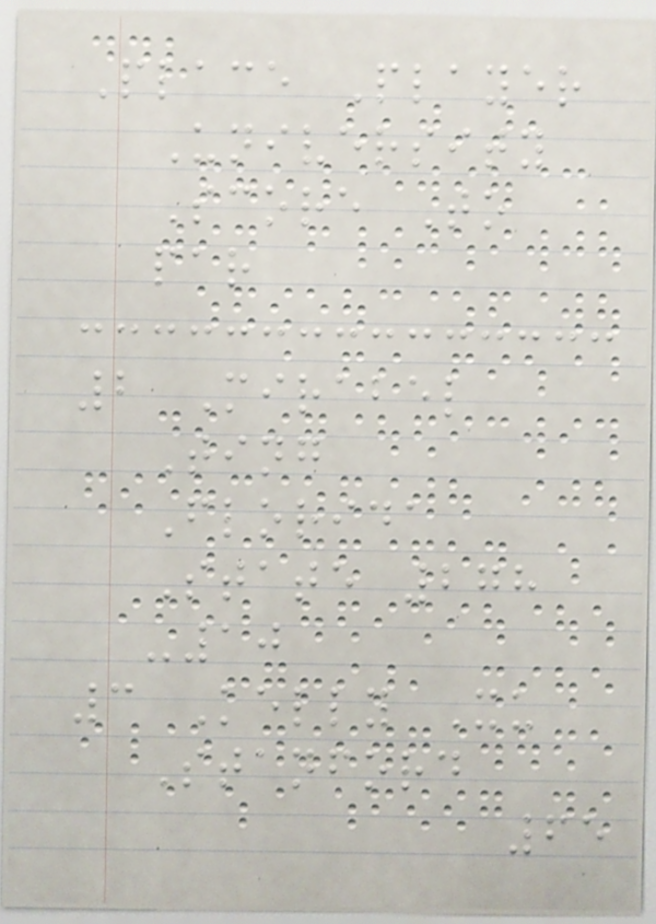Place Player
University
Score To
par
2 Mirabel
Ting
Florida
State 278
-10
3 Kelly Xu
Stanford
65
